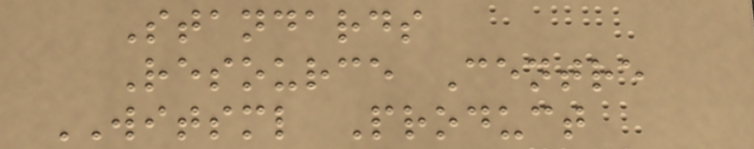Standards
Resource Centre
WITSML Product
